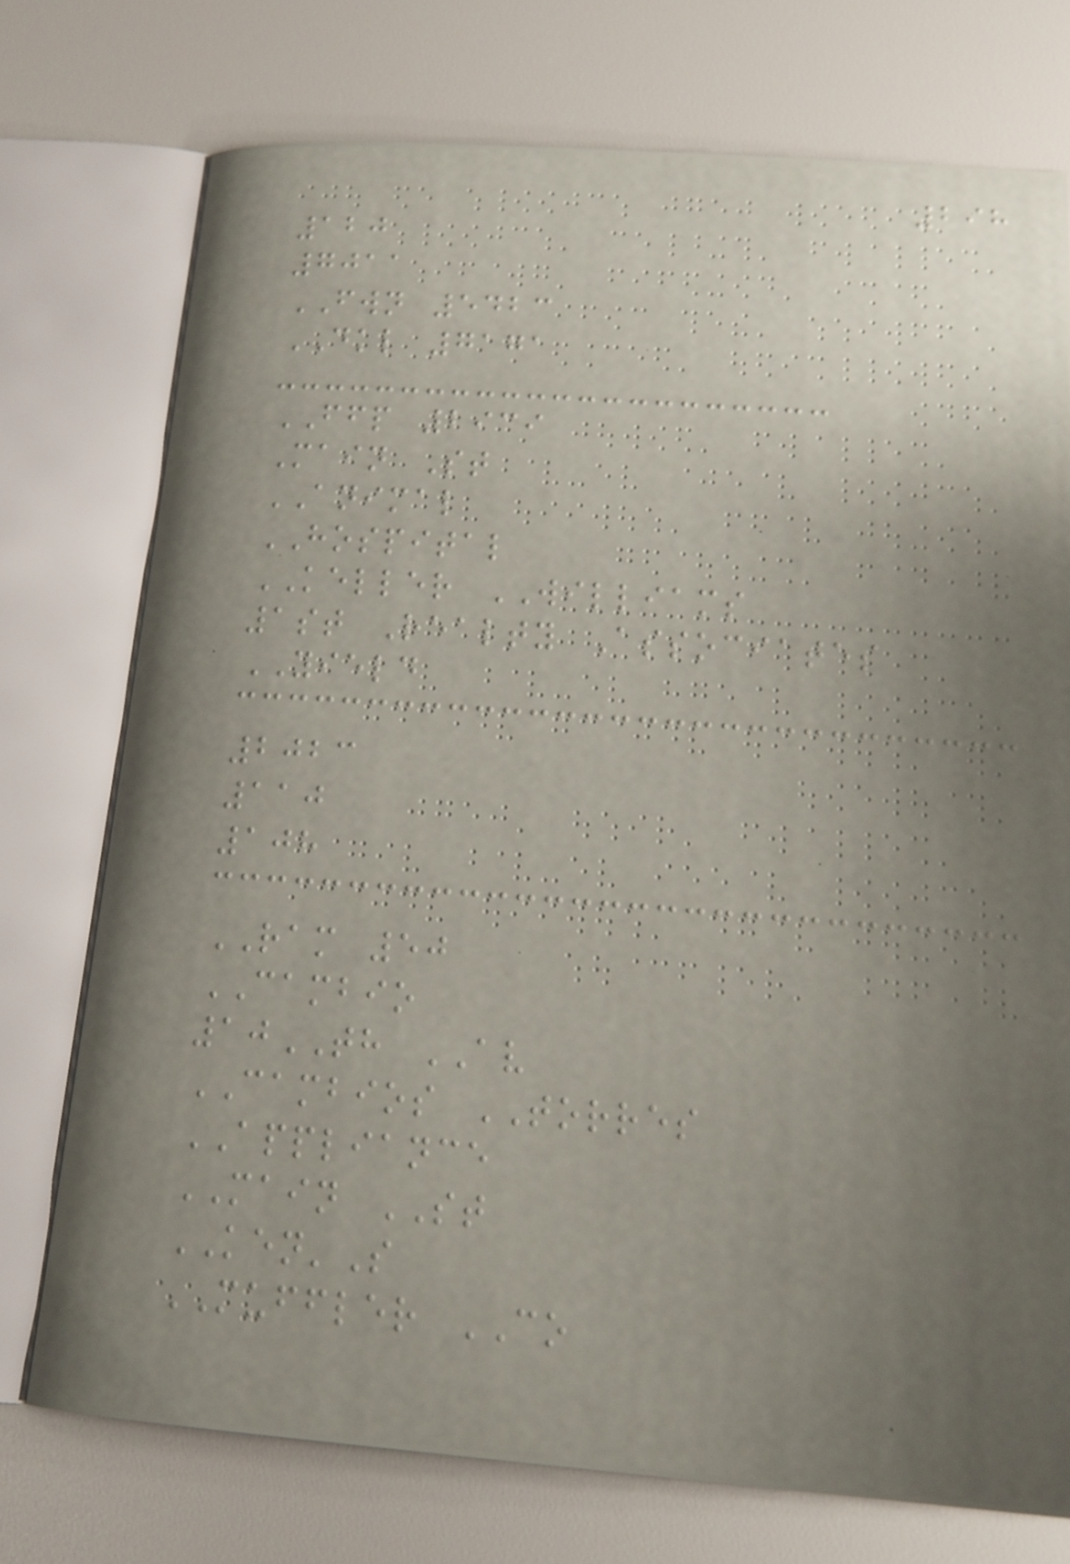298
120
7011
FWN 5423
DKL 7171
FFP 2939
Main St
ANIMAL
HOSPITAL
KELLER WILLIAMS
1st Realty Associates
YIELD
2023
110
108
RAM 50
CAMBIO
10TH AV
CAMBIOS TORRES
APPLIANCE
MAIN ST
KEN'S
MUFFLER CO
